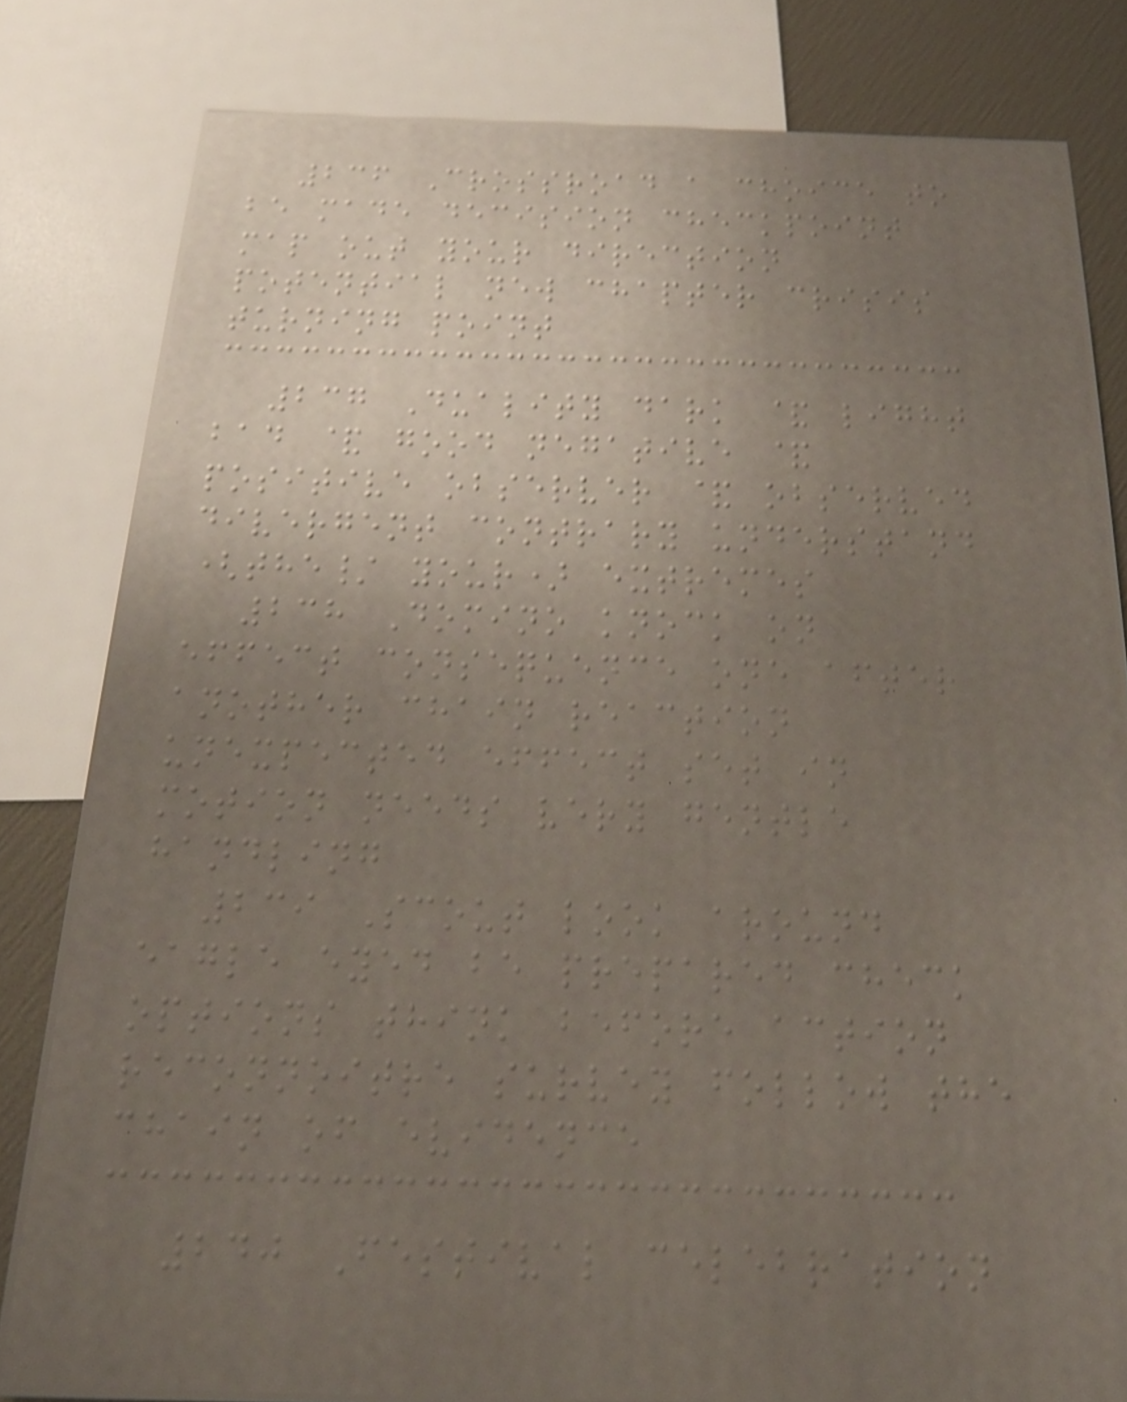236 Crossroad a choice to
be made decision checkpoint
map out your direction
potential new chapter crisis
turning point
237 Duality dark & light
bad & good negative &
positive observer & observed
divergent contrary understand
(the/ your) extremes
238 Domino knock on
effect consequence one after
another chain reaction
unexpected effect set in
motion needs very gentle
handling
239 Scout look around
eagle eyed be prepared check
options think before action
reconnoitre survey follow the
chain of evidence
240 Festival celebration
